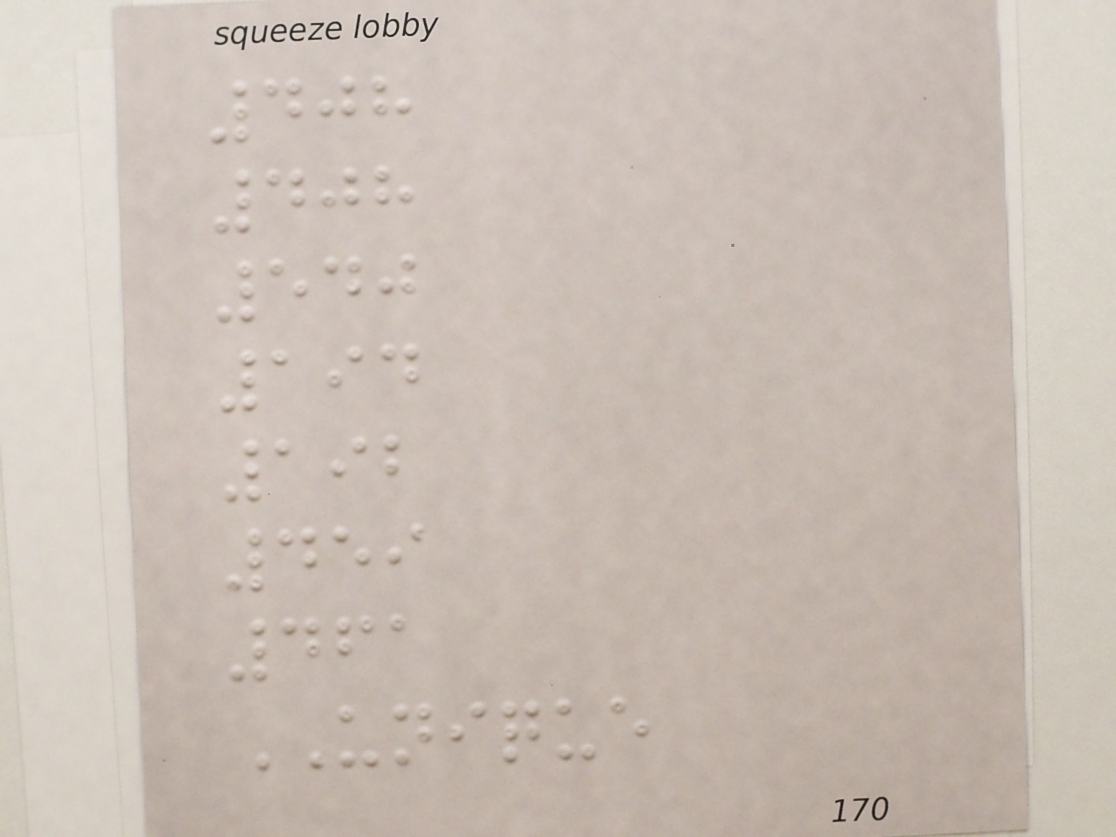408
408
540
194
192
459
461
UNIQUE
